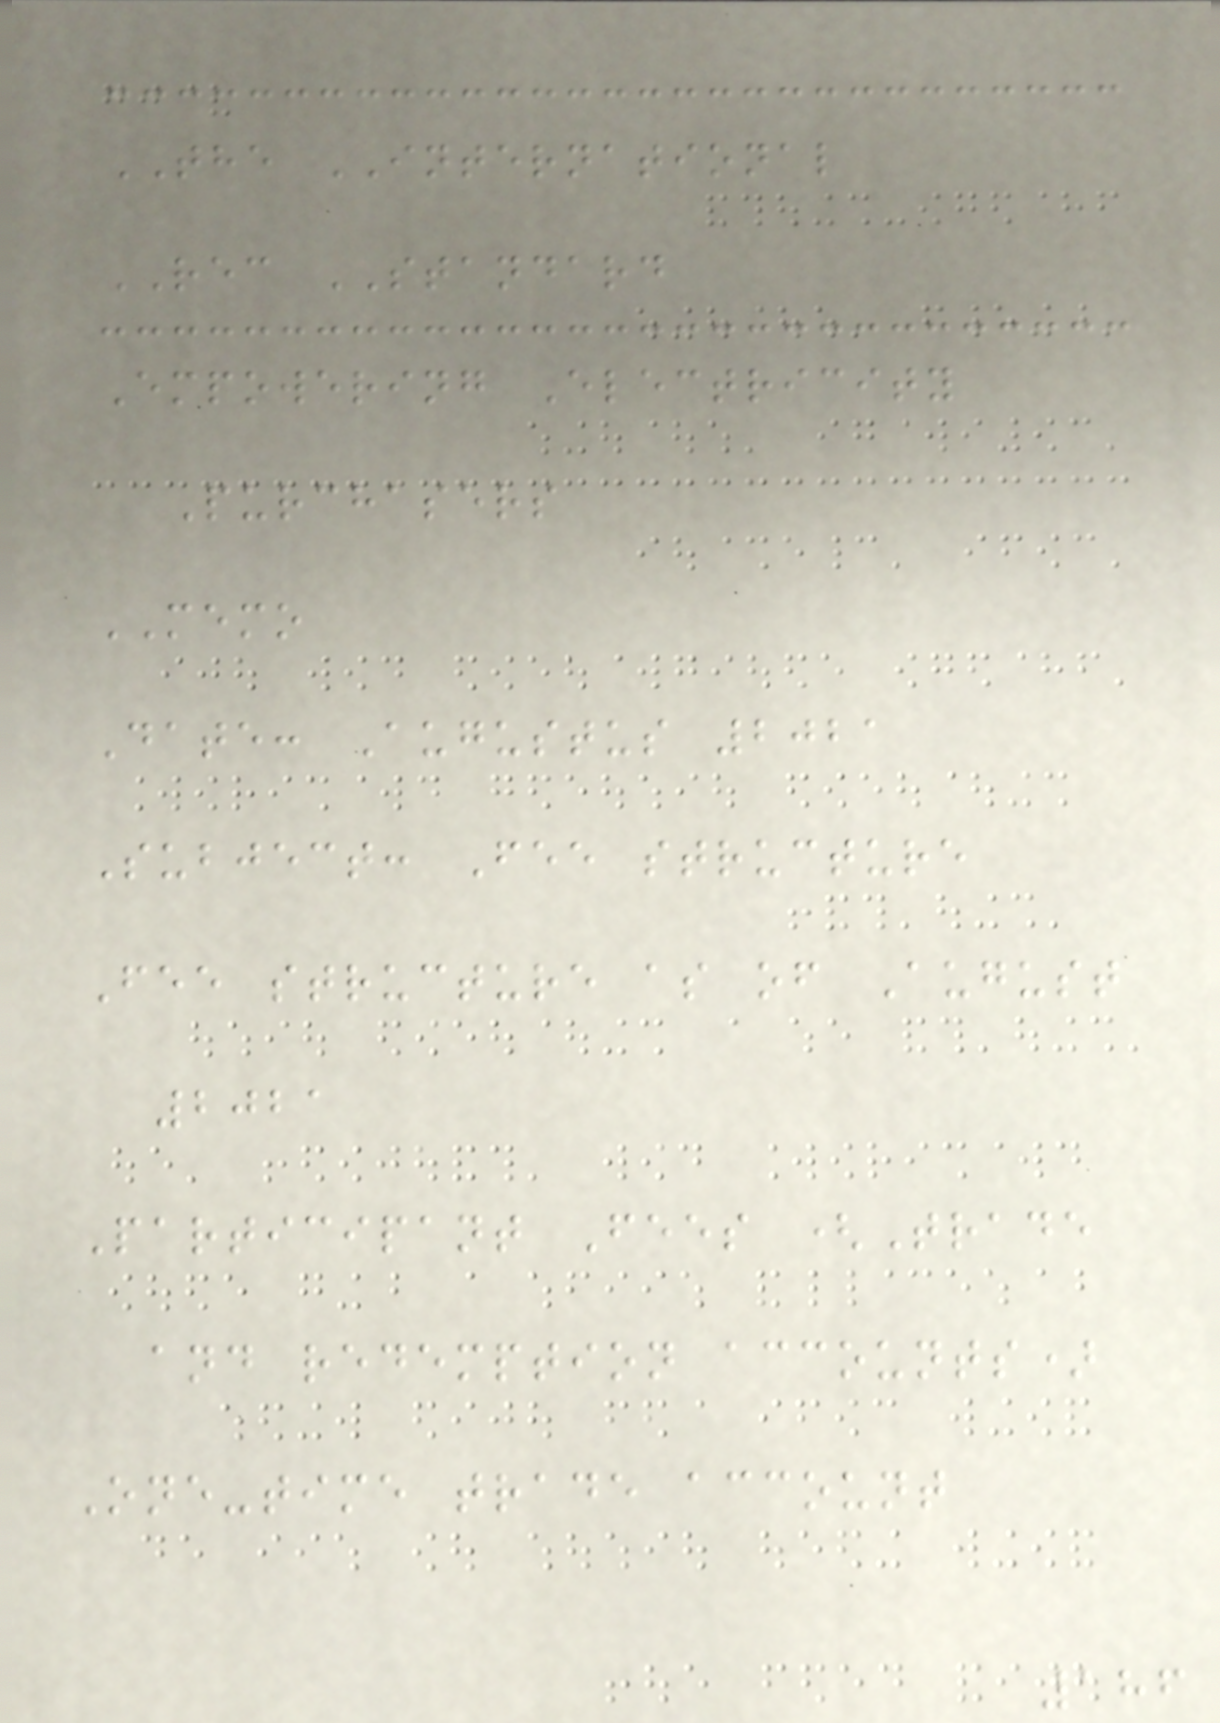THE INTERNATIONAL
REC STANDARD
Empowering Electricity
Purchasers
MEMO
Date: Augustus 2021
Subject: Fee structure
Fee structure as of August
2021
Participant Fees (Trade
and redemption accounts)
One-time trade account
186
